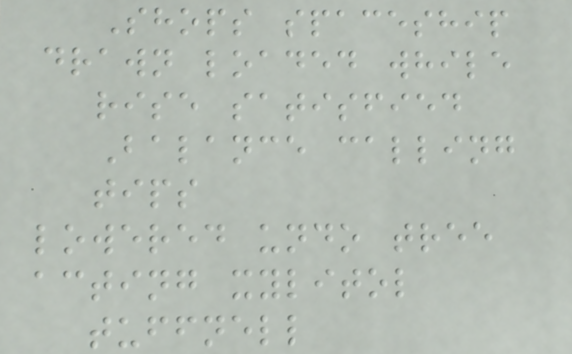Shops spaceship
drawn loaded while
rise satisfied
Balance calling
tips
lowered undo tree
acting xylitol
tuffnell
